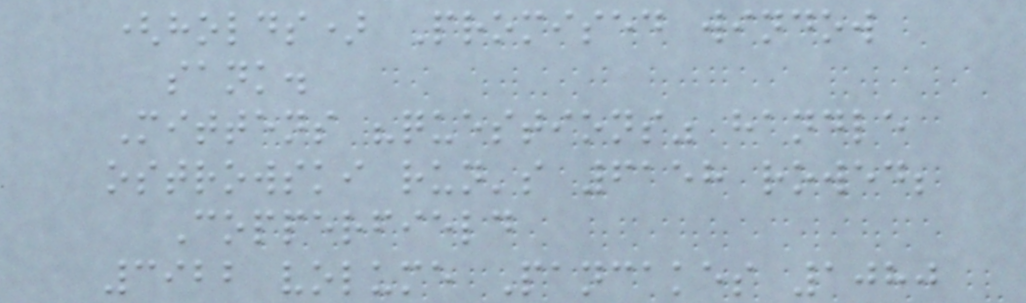(holds) Promised window
sank.
Mittens "questions" handle
ostrowski run's 6158 rowed;
Copperfield
3922 volume Pancakes 1080
